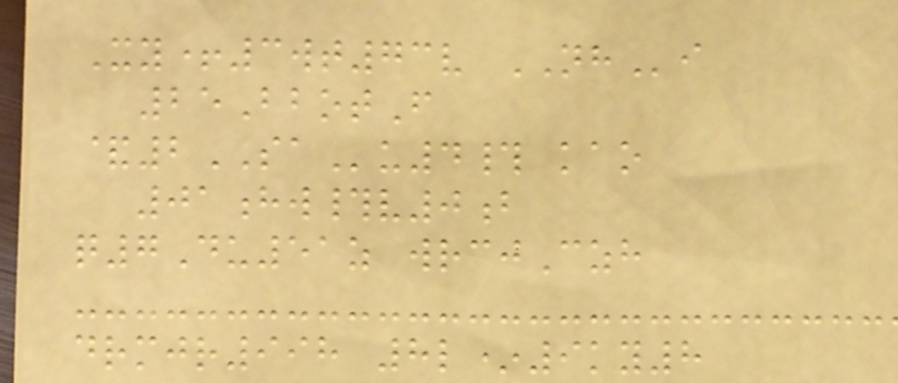Xy+3wt73v NHi
25BbotF
&2SAu4# kao
01hw#v0b
q7Du51z wrcjCzh
drmjr998 8l*9ky8
